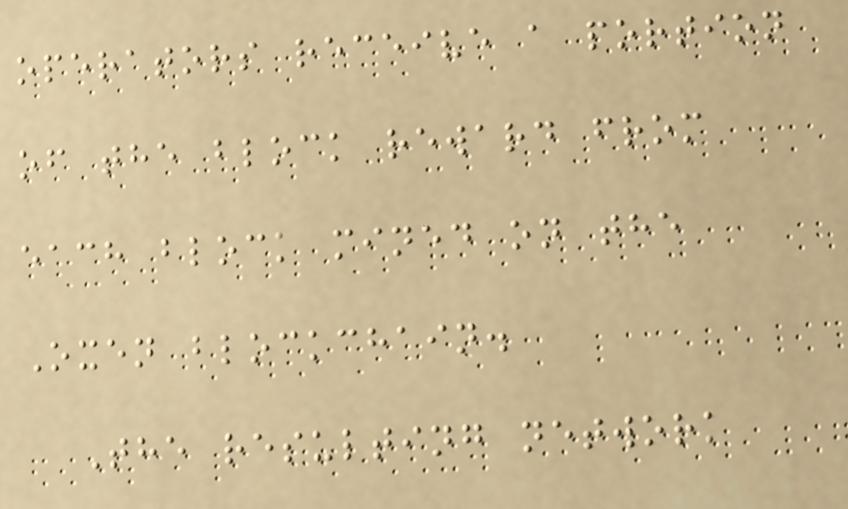operators receive a portion
of the block reward from
each block mined on the
Oxen blockchain.
The resulting network
